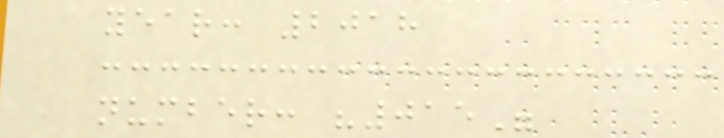year: 2018
number: "015"
